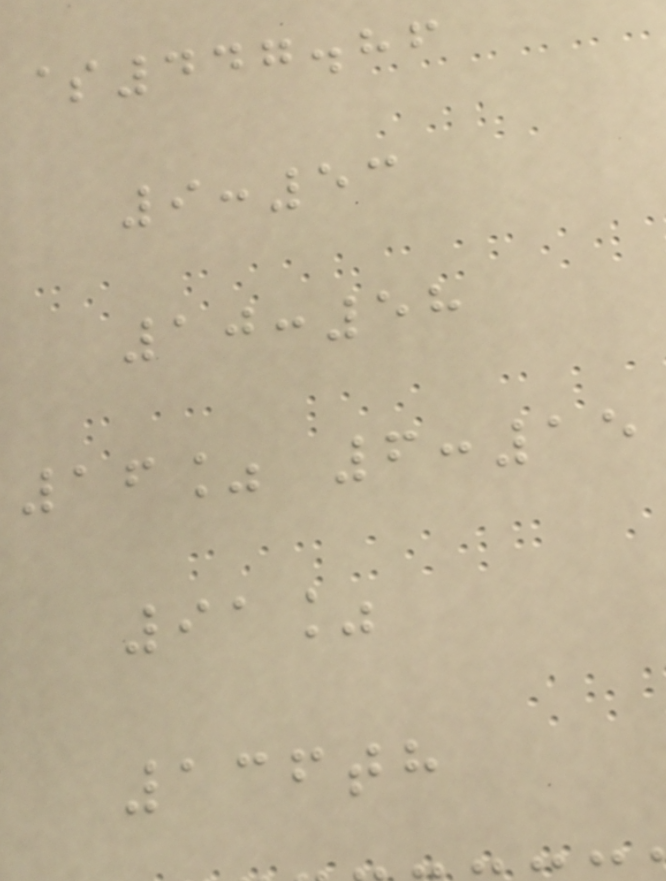$447.86
9:53
10:58
16% 6:15
91%
136th
